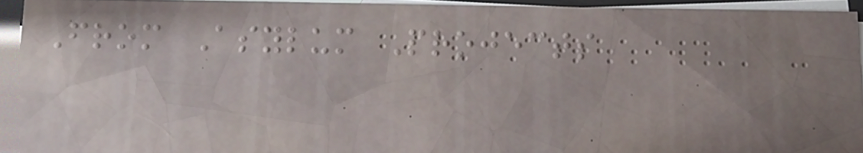From Asylum Projects
